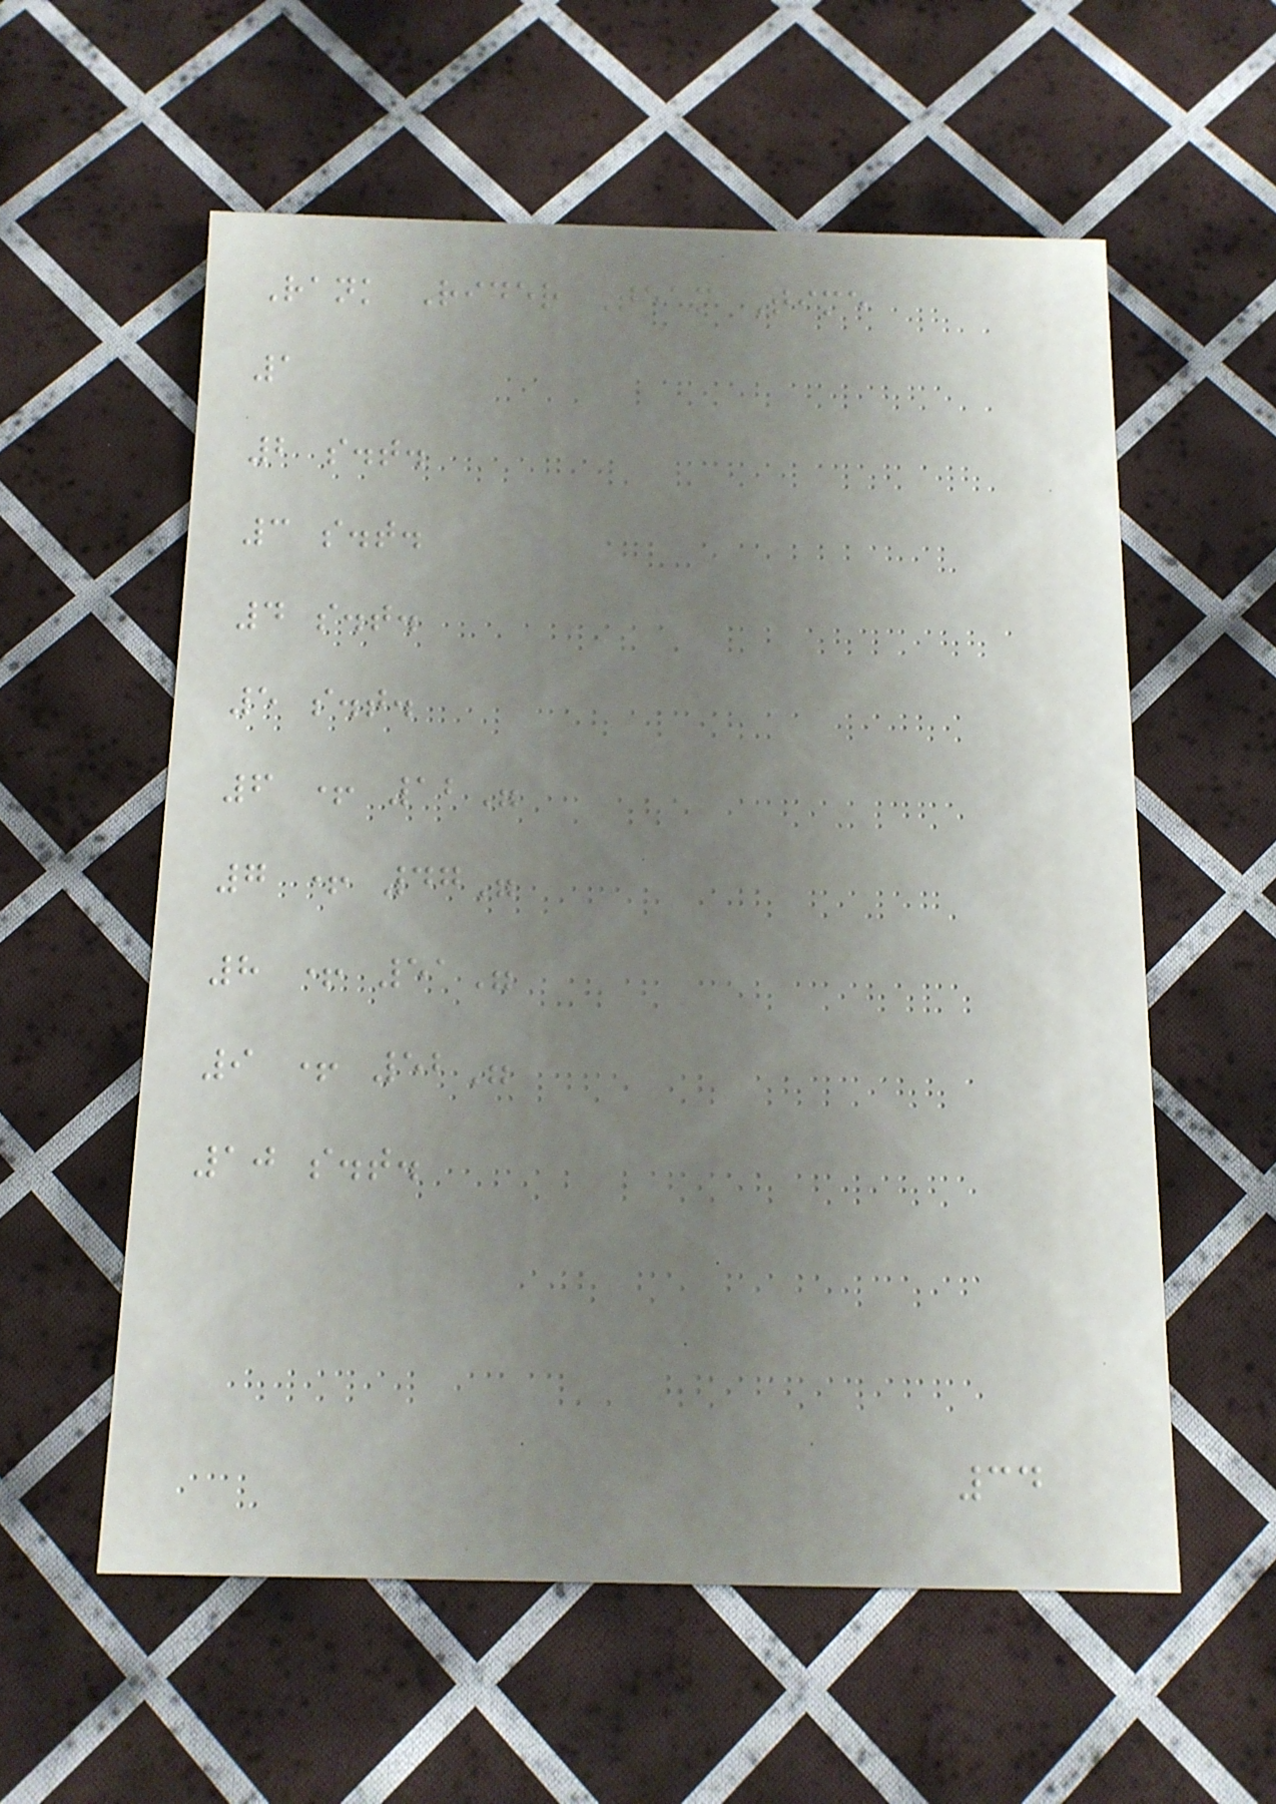Rank Rider Team Time
1
2 s.t.
3 s.t.
4 s.t.
5 s.t.
6 + 12"
7 + 47"
8 + 51"
9 + 52"
10 s.t.
34
